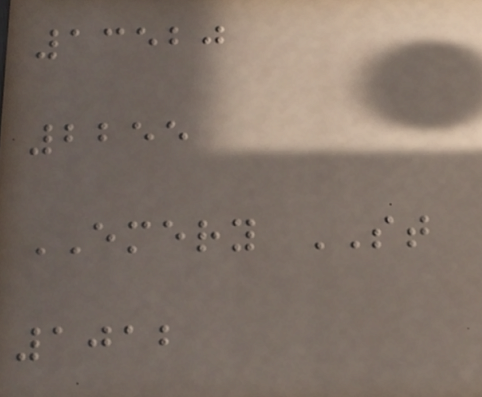13520
2255
EMERY ST
1012
